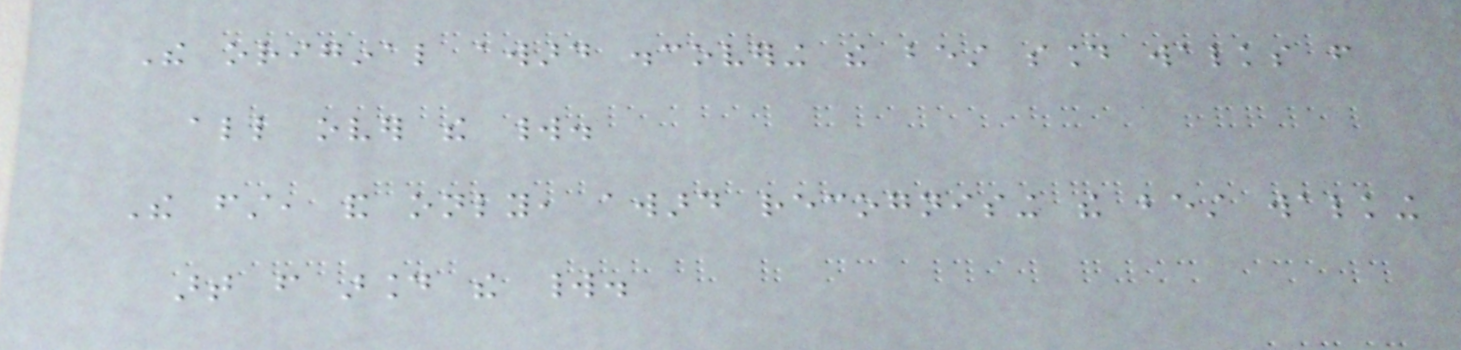The original award discovering the best sound walks from
all over the world.
The first, and only, award recognising the best walking
art from around the world.
